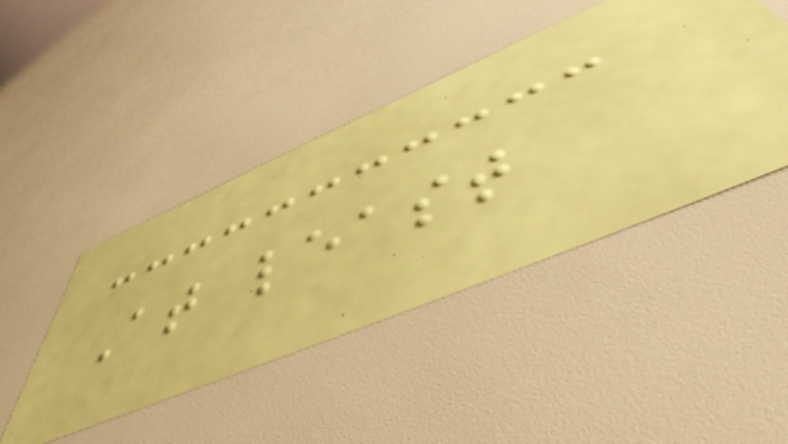At least
